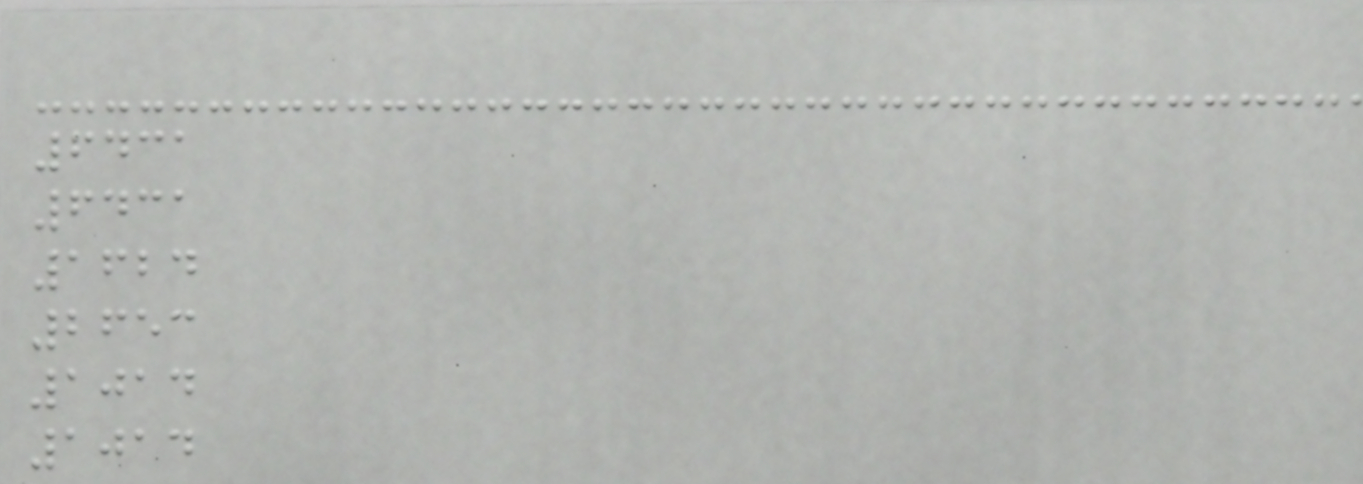6431
6431
1624
2653
1014
1014
